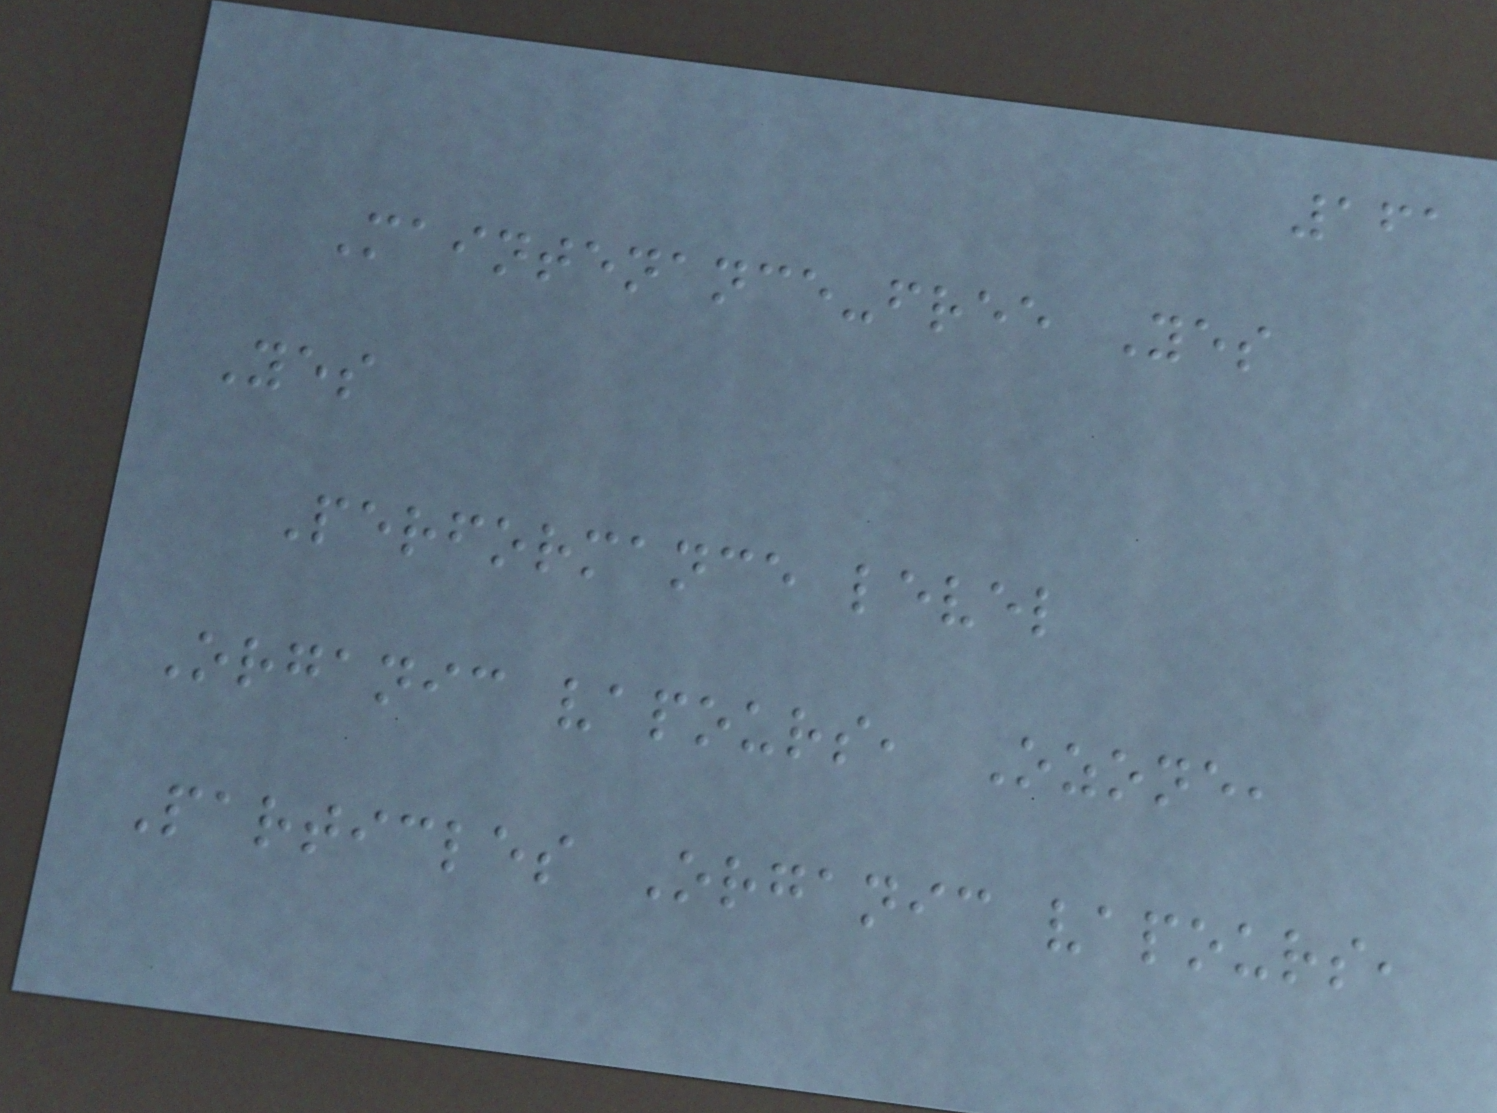161
Maintenance-free Yes
Yes
Performance level
Organic vapours, Ozone,
Particles Organic vapours,
